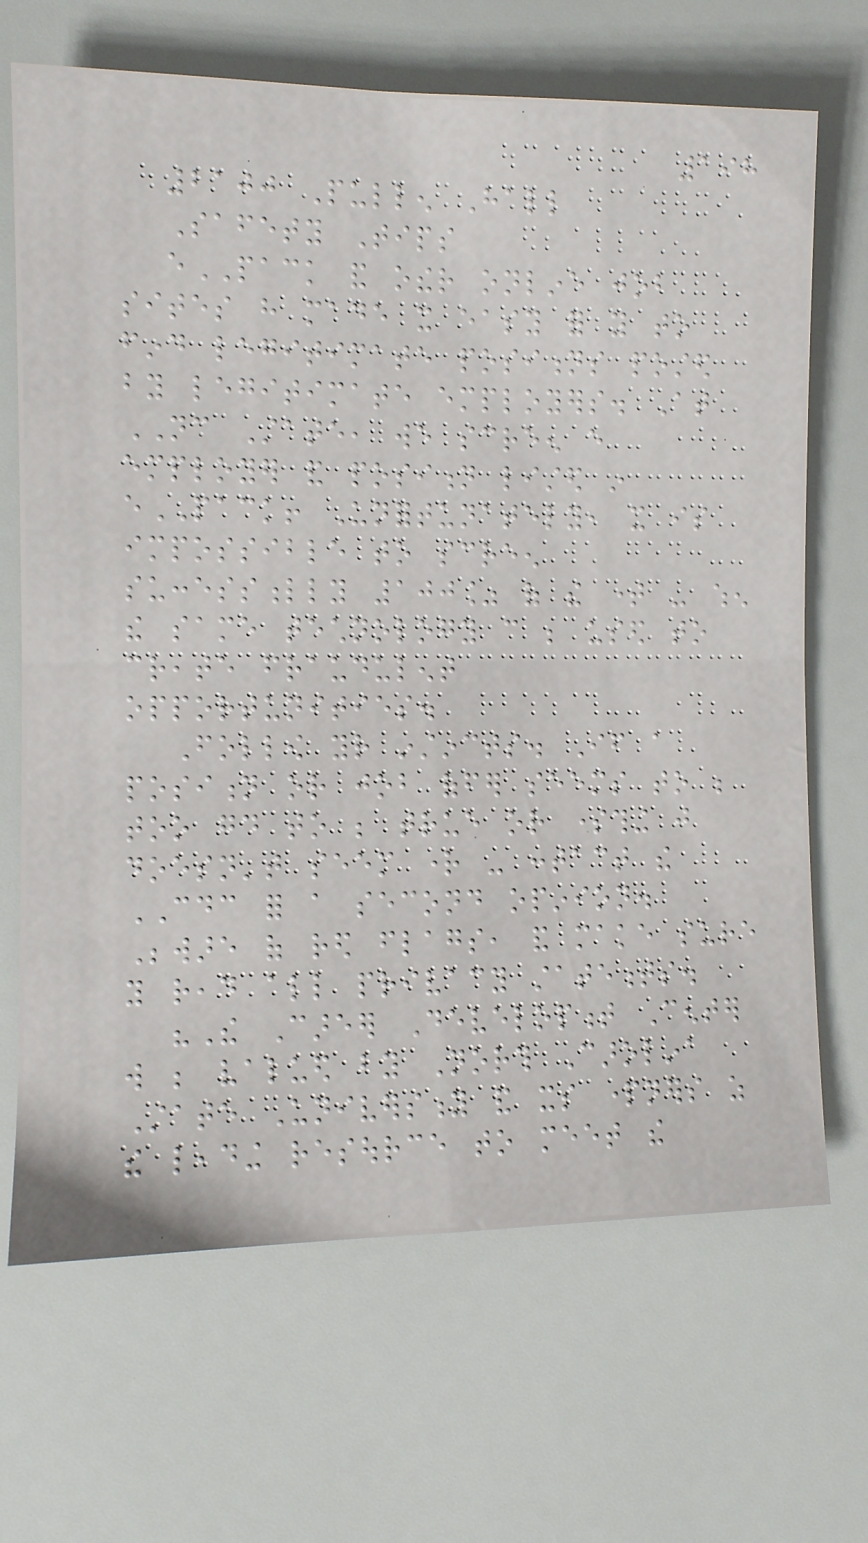198
2100 Pullen Hall
Safety Tips
ePACK and other online job
sites have made it easy for you to
find legitimate positions posted
by legitimate employers. At
NC State, we screen every
employer and position listed in
ePACK! Unfortunately, it is
impossible to screen
successfully 100% of the time - when
the same technology can be used to
create fraudulent
opportunities.
Follow your instincts. If a
position or job offer seems to be
too good to be true or something just
doesn't seem right - contact the
CDC for a second opinion.
Beware of red flags, and make sure
you read all privacy statements.
"The Career Development Center
will be valued by North Carolina
State University and its partners as
the leading resource to meet the
